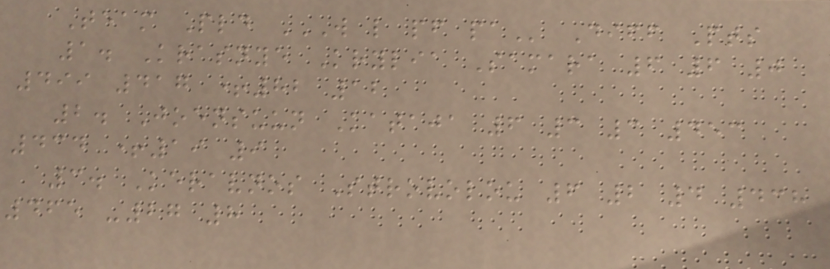Team Pld W L PF PA Diff Pts
1. Krasnye Krylia Samara 6 6 0
499 417 +82 12
2. Joensuun Kataja 6 3 3 453
434 +19 9
3. Keravnos Strovolou 6 2 4 438
465 -27 8
